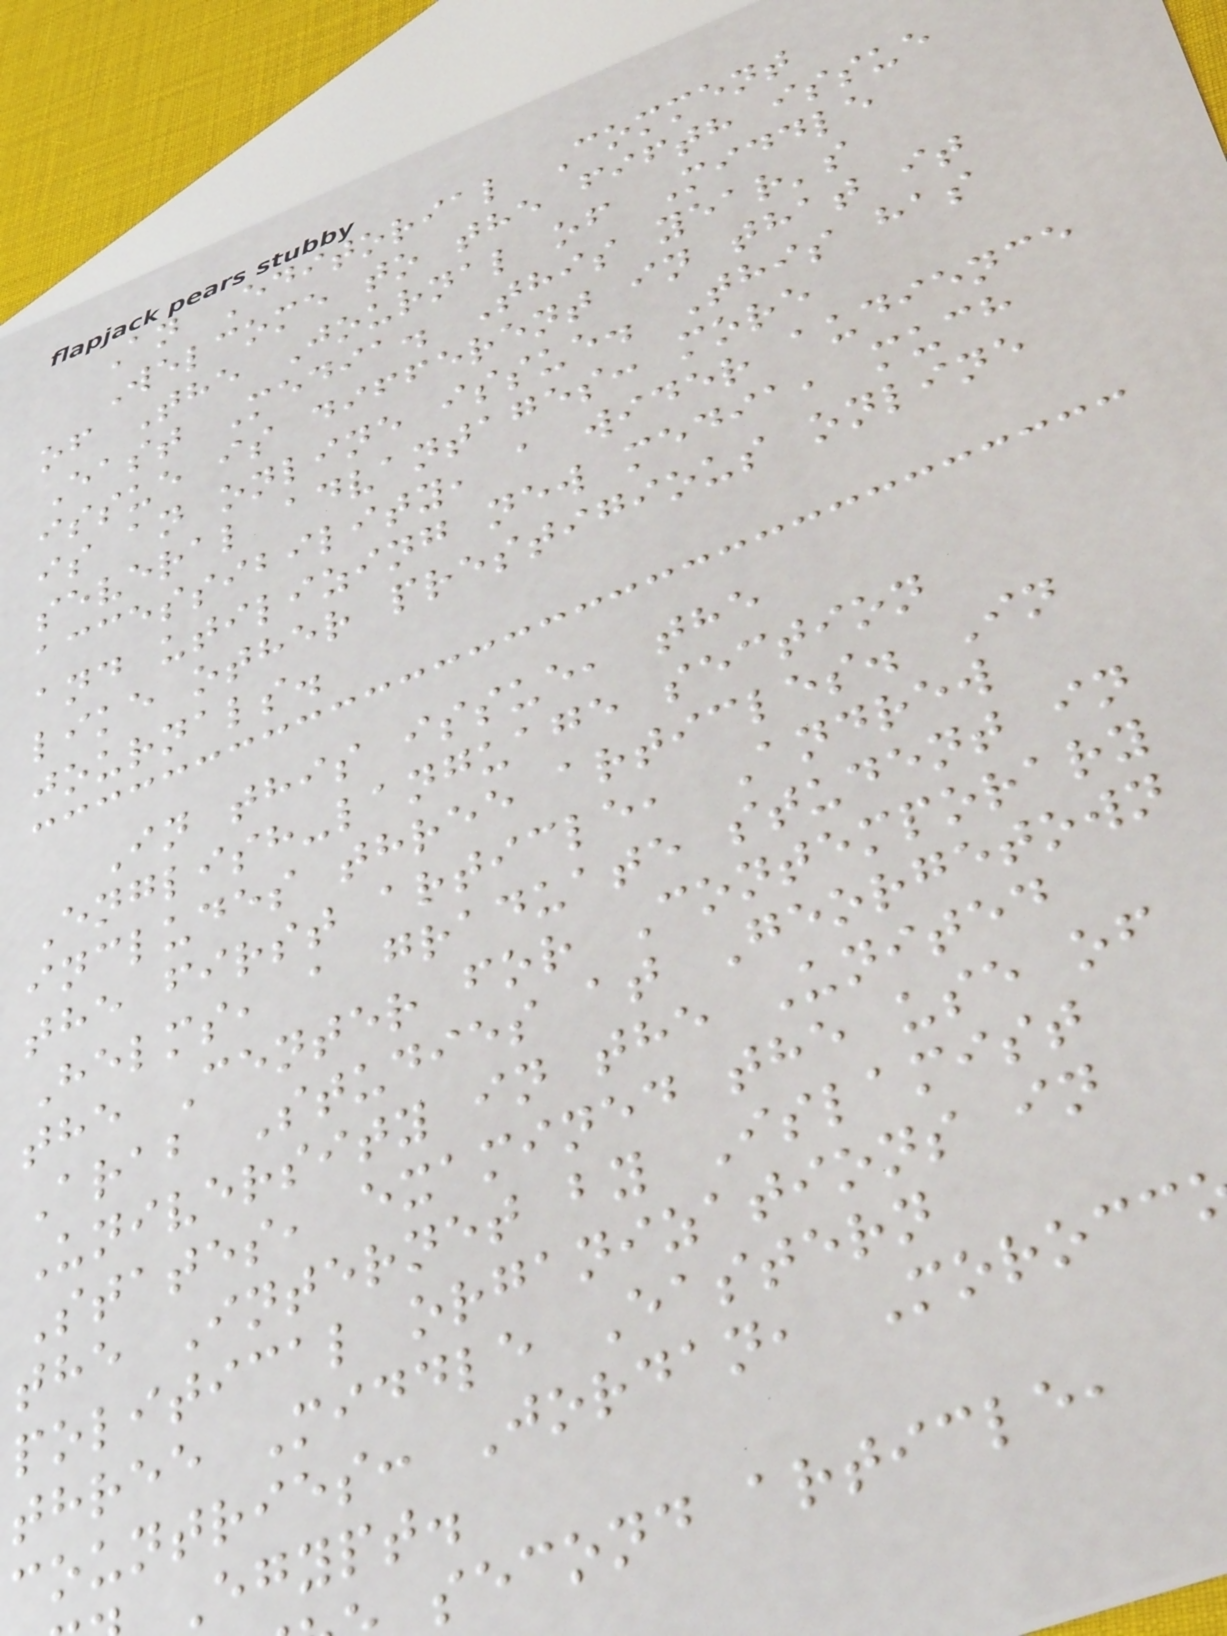An Editorial Comment
Welcome to the fifth issue
of The Journal of Middle
East Media. This year's
issue is different in that it
is an online issue. This has
several advantages: more
accessibility, a wider audience
and utilizing new media, much
like other prestigious online
journals.
In this issue, the
English-language section
includes three articles. In
the first article, Andrew
Helms, a graduate student in
the Center for Contemporary
Arab Studies at Georgetown
University in the United
States, examined the use of
the Internet by Islamist
political organizations in
three Middle Eastern
countries: Jordan, Morocc
Egypt.
second article,
